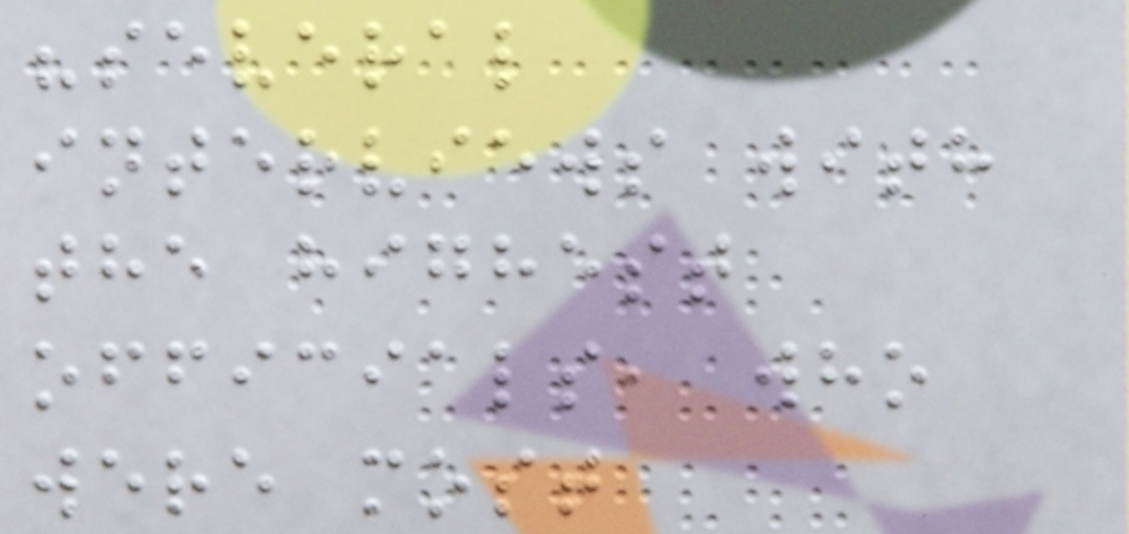"several
interviews with
the highest
officials, who
were most
